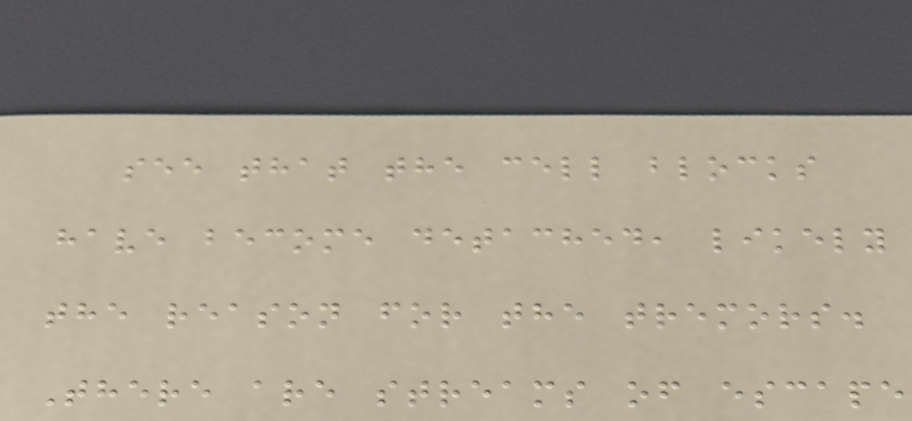see that the cell blocks
have become detached, likely
the reason for the tremors.
There are streams of escape
